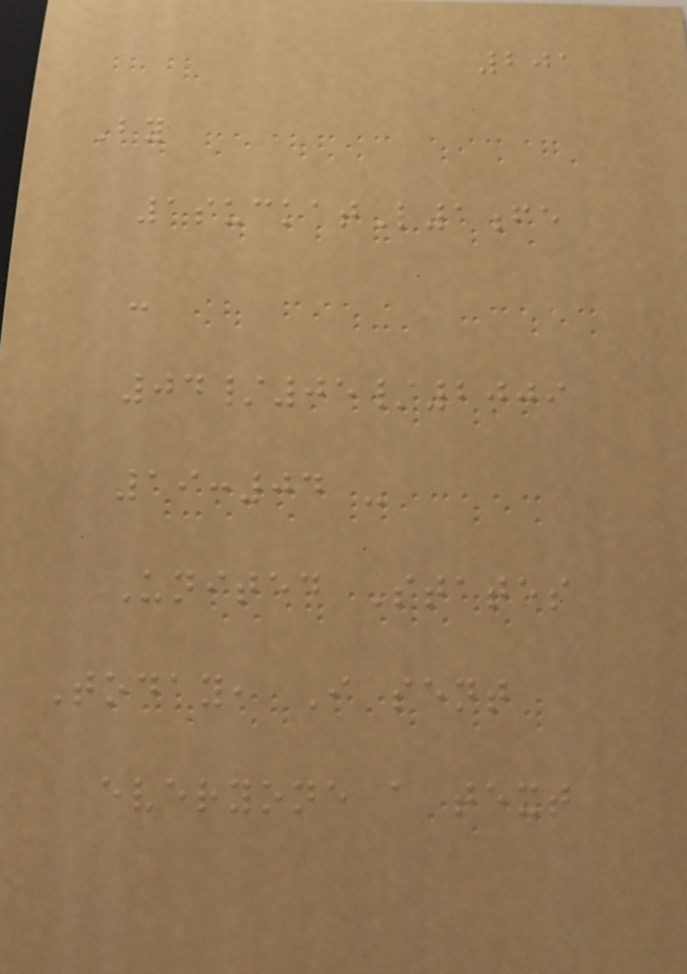201
By
1suckatL1fe
-
04/05/2009
19:04 -
United States
Today, I sent
everyone a text
